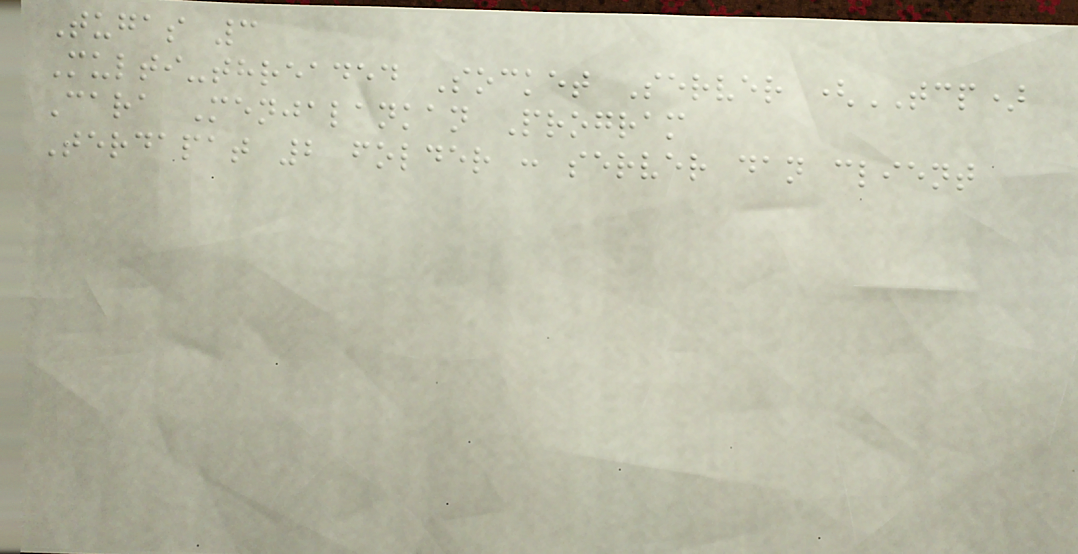Tugas 3
Multi-threaded Socket Server (TCP)
Cara Menjalankan Program
Terdapat 2 folder : server dan client
